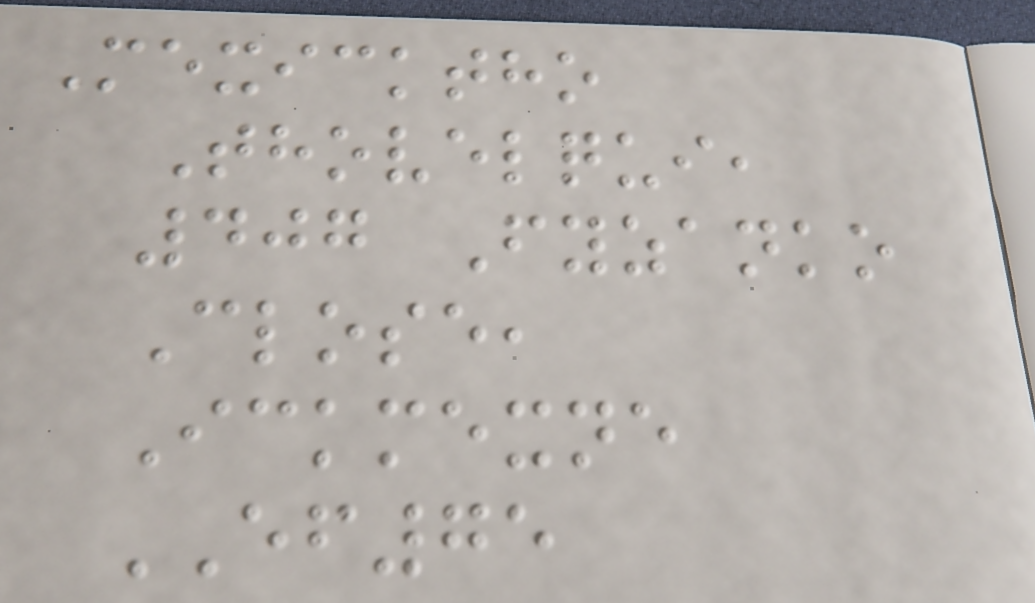Mexicktho
Thovelqui,
407 Fyzanko
Close,
Ickmexne
EF75
